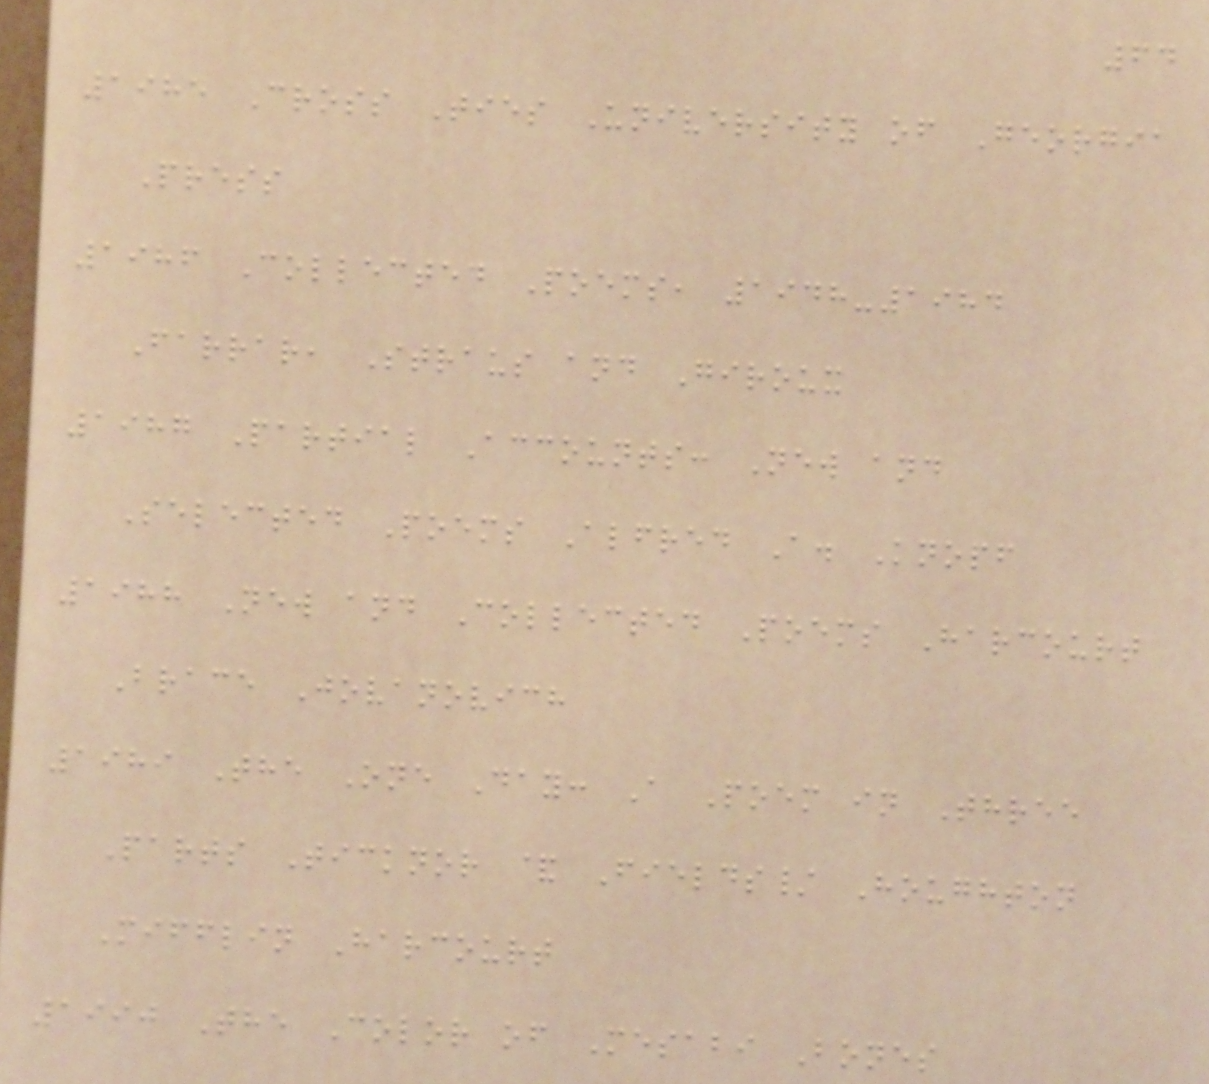64
1985 Cross Ties University of Georgia
Press
1986 Collected Poems, 1948-1984
Farrar, Straus and Giroux
1987 Partial Accounts: New and
Selected Poems Alfred A. Knopf
1988 New and Collected Poems Harcourt
Brace Jovanovich
1989 The One Day: A Poem in Three
Parts Ticknor & Fields/ Houghton
Mifflin Harcourt
1990 The Color of Mesabi Bones
